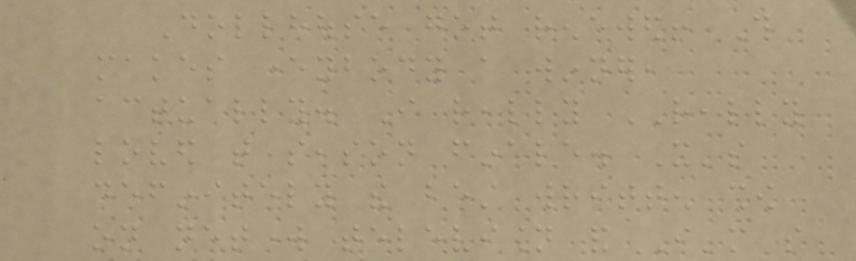Dollhouse got renewed! This
makes everybody a winner,
actually. I really REALLY
loved that season finale. It's
definitely the best written show
on network television and I'm so
